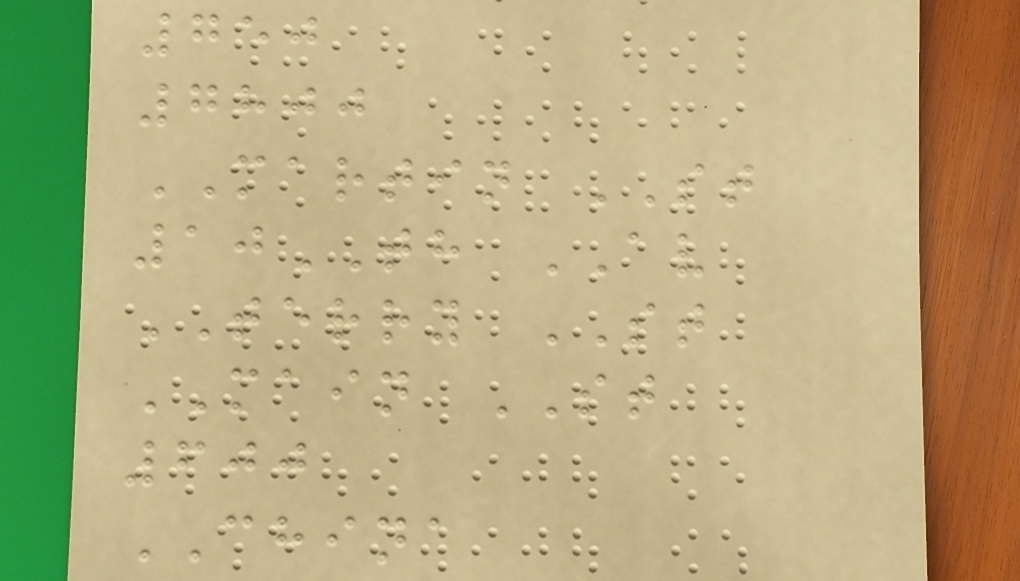750
7800
MARTIN ST
10TH AV
TERRY ST
MAIN ST
600
CHINA
